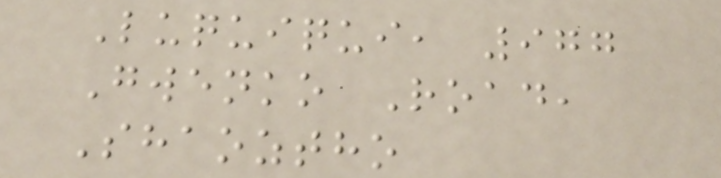Luquiqui, 977
Gwenko Road,
Shaoztho
